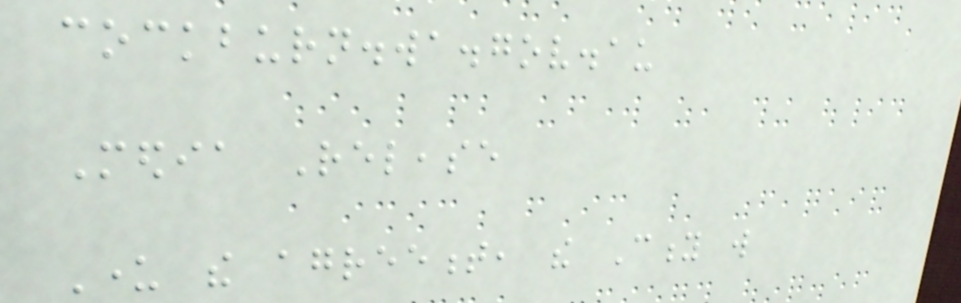cockburn.wa.gov.au
Media Release
Under the agreement, the City will
